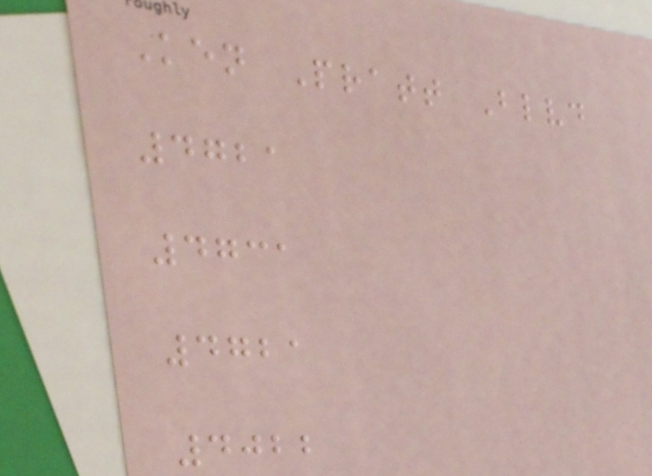Ken Pratt Blvd
4721
4731
4721
4022
